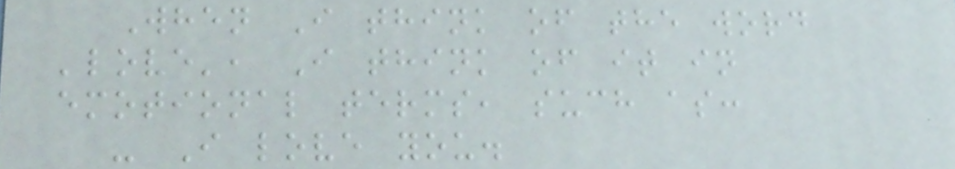When I think of the word
'love', I think of it in
emotional terms, such as:
- I love you.
